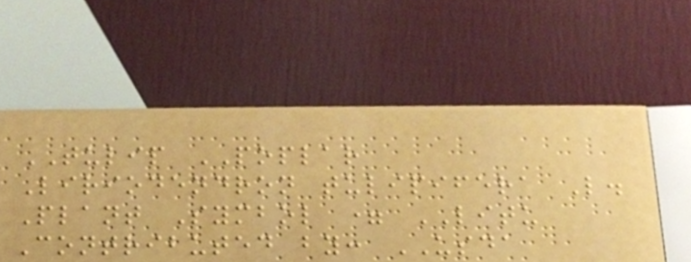TULIP POPLAR
Liriodendron tulipifera L.
Plant Symbol = LITU
Contributed by: USDA
